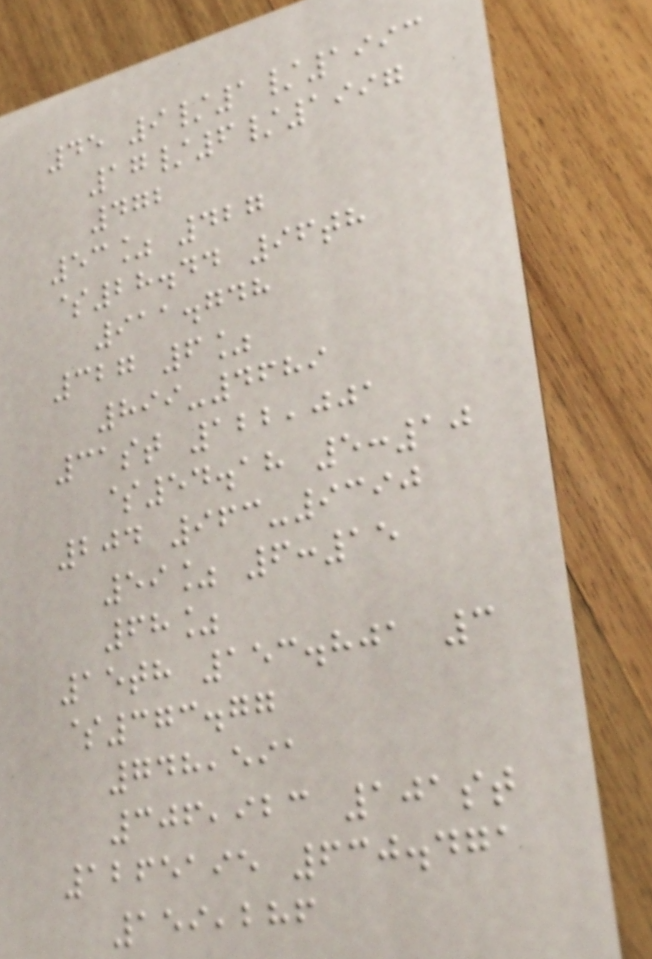45 9/1/1993
17/6/1997
472
53% 427
$28.44 96th
911.748
327 6%
899-4689
31st 122,001
$54.18 5:10
204 963-9390
59% 6:15
68%
15th 153.801 3
$373.77
748,591
306,923 101st
1265195 630.471
159,286
